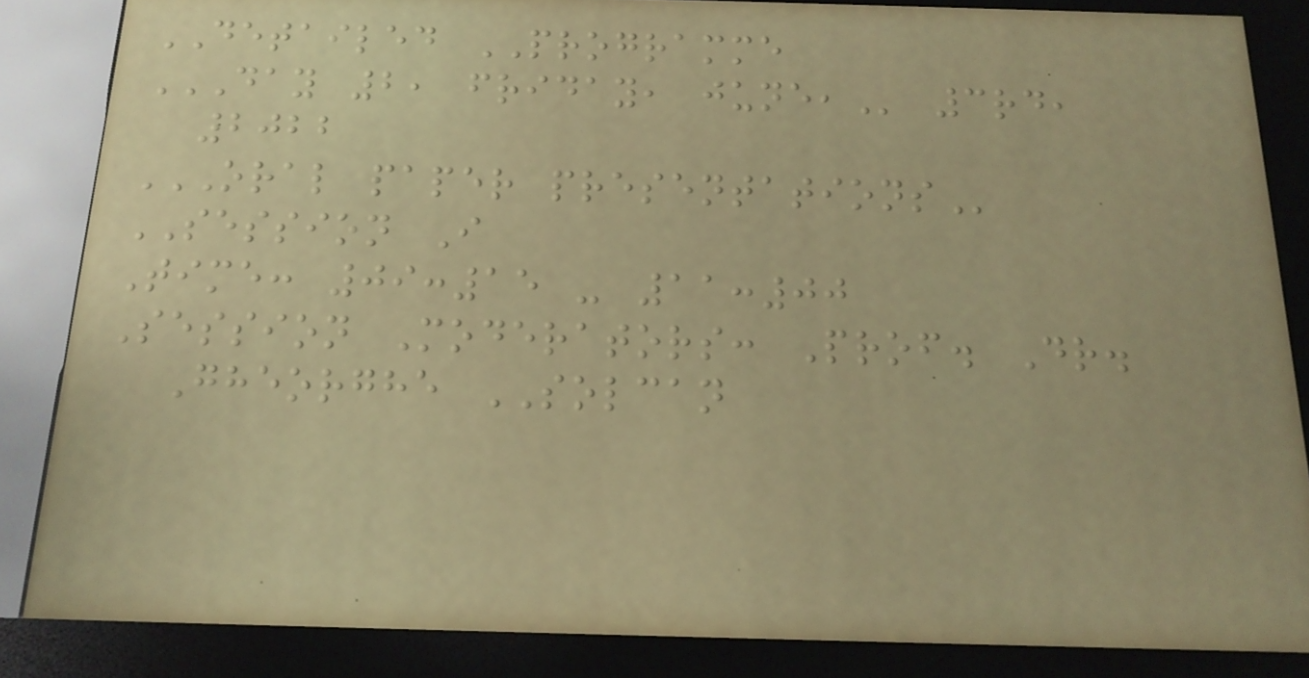DETAILED PROGRAMME
DAY 2, FRIDAY, JUNE, 3rd,
2022
ORAL PAPER PRESENTATIONS
SESSION I
Time: 09:15 - 11:00
Session Moderators: Prof. Dr.
Gheorghe SOLCAN
